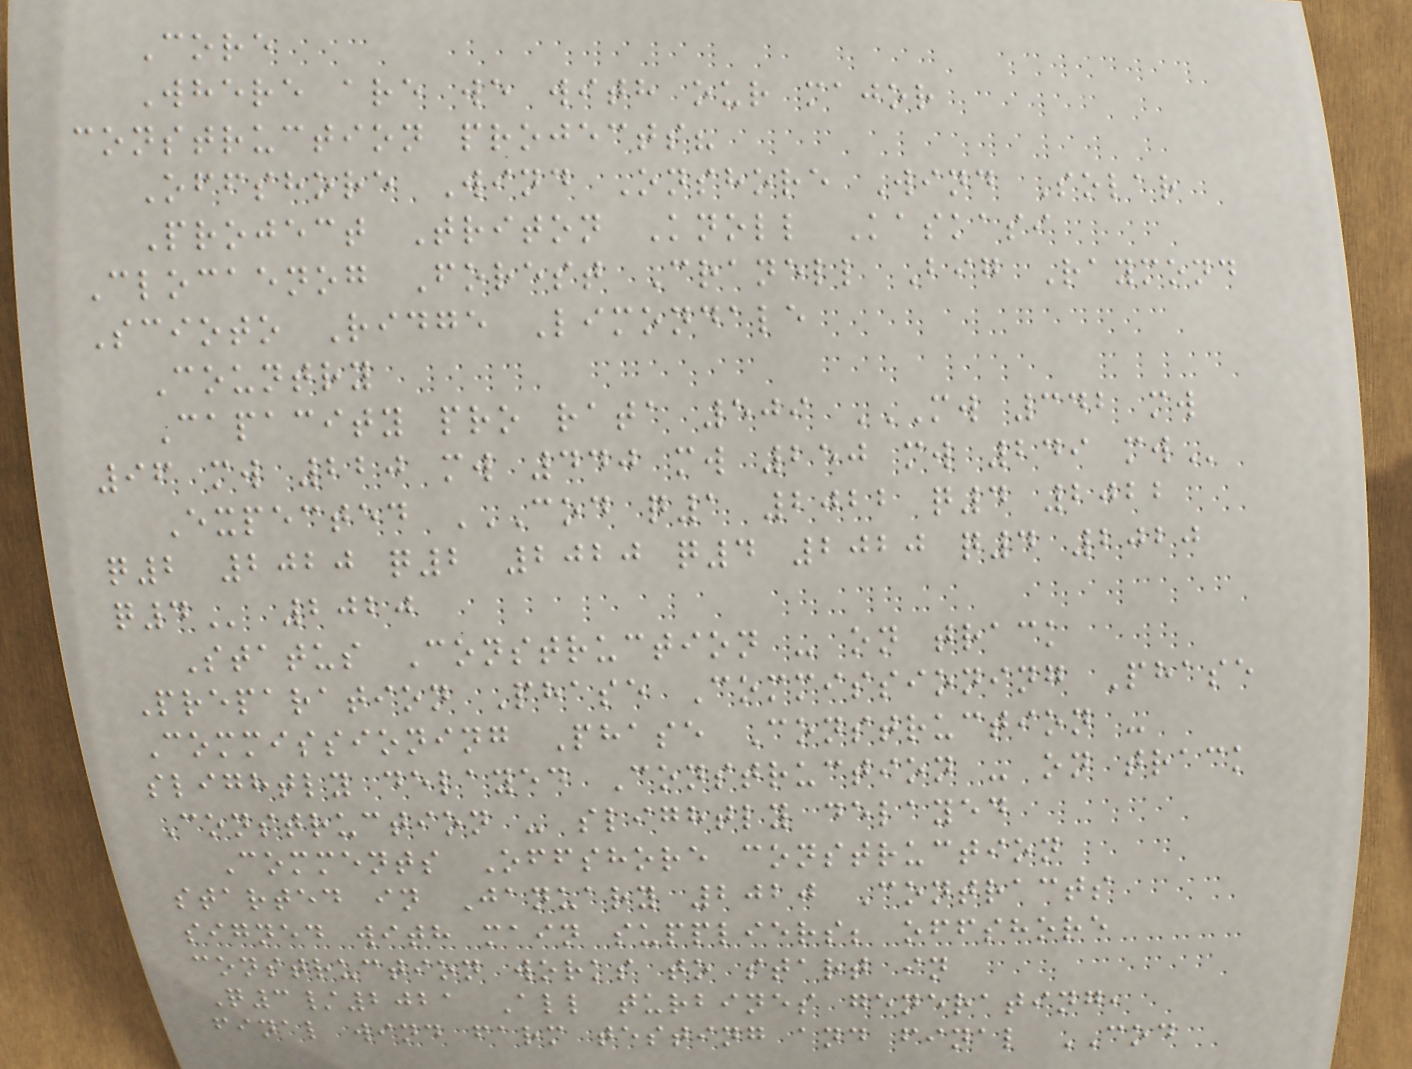Core
Where are we with our major
construction projects?
Offshore Wind Onshore Wind Solar
Project Triton Knoll Kaskasi
Clocaenog Forest Cranell Big Raymond
Scioto Ridge Limondale
Country
Capacity pro rata 509 MW 342 MW
96 MW 220 MW 440 MW 250 MW 249 MW
Expected COD Q1 2022 Q4 2022
Q2 2020 Q2 2020 Q4 2020 Q4 2020
Q4 2020
Status Construction - on track
Preparation Phase Commissioning Phase
Commissioning Phase Construction -
slightly delayed Construction - on track
Construction - slightly delayed
Comments Offshore construction
started in January 2020 Contracts
signed with main suppliers; offshore
construction works to start in
Q3/2021 All turbines generating,
final wind farm testing and final COD
